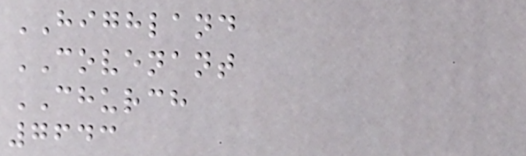HIGHLAND
COVENANT
CHURCH
7643
